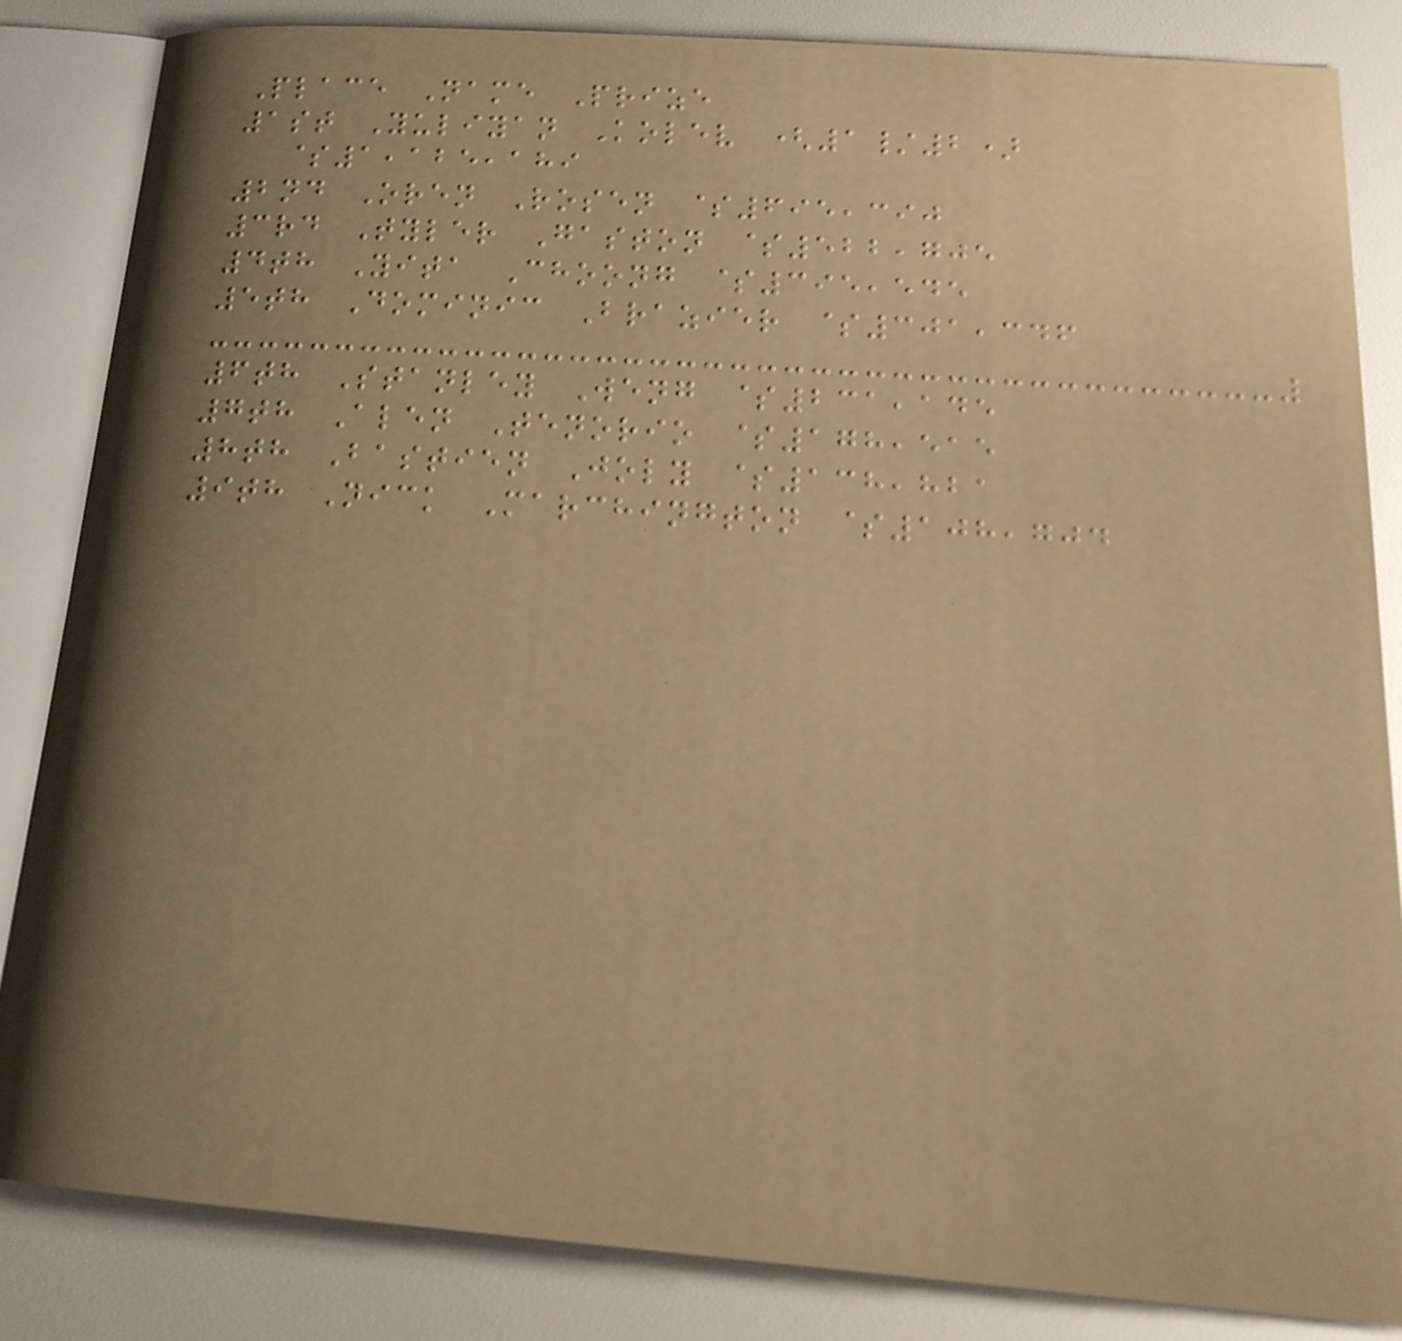Place Name Prize
1st Yuliyan Kolev (1/2)
$1,125,189
2nd Oren Rosen $695,390
3rd Tyler Gaston $522,705
4th Yita Choong $395,545
5th Dominic Brazier $301,346
6th Stanley Weng $231,145
7th Alen Tenorio $178,515
8th Bastien Joly $138,821
9th Nick Marchington $108,704
